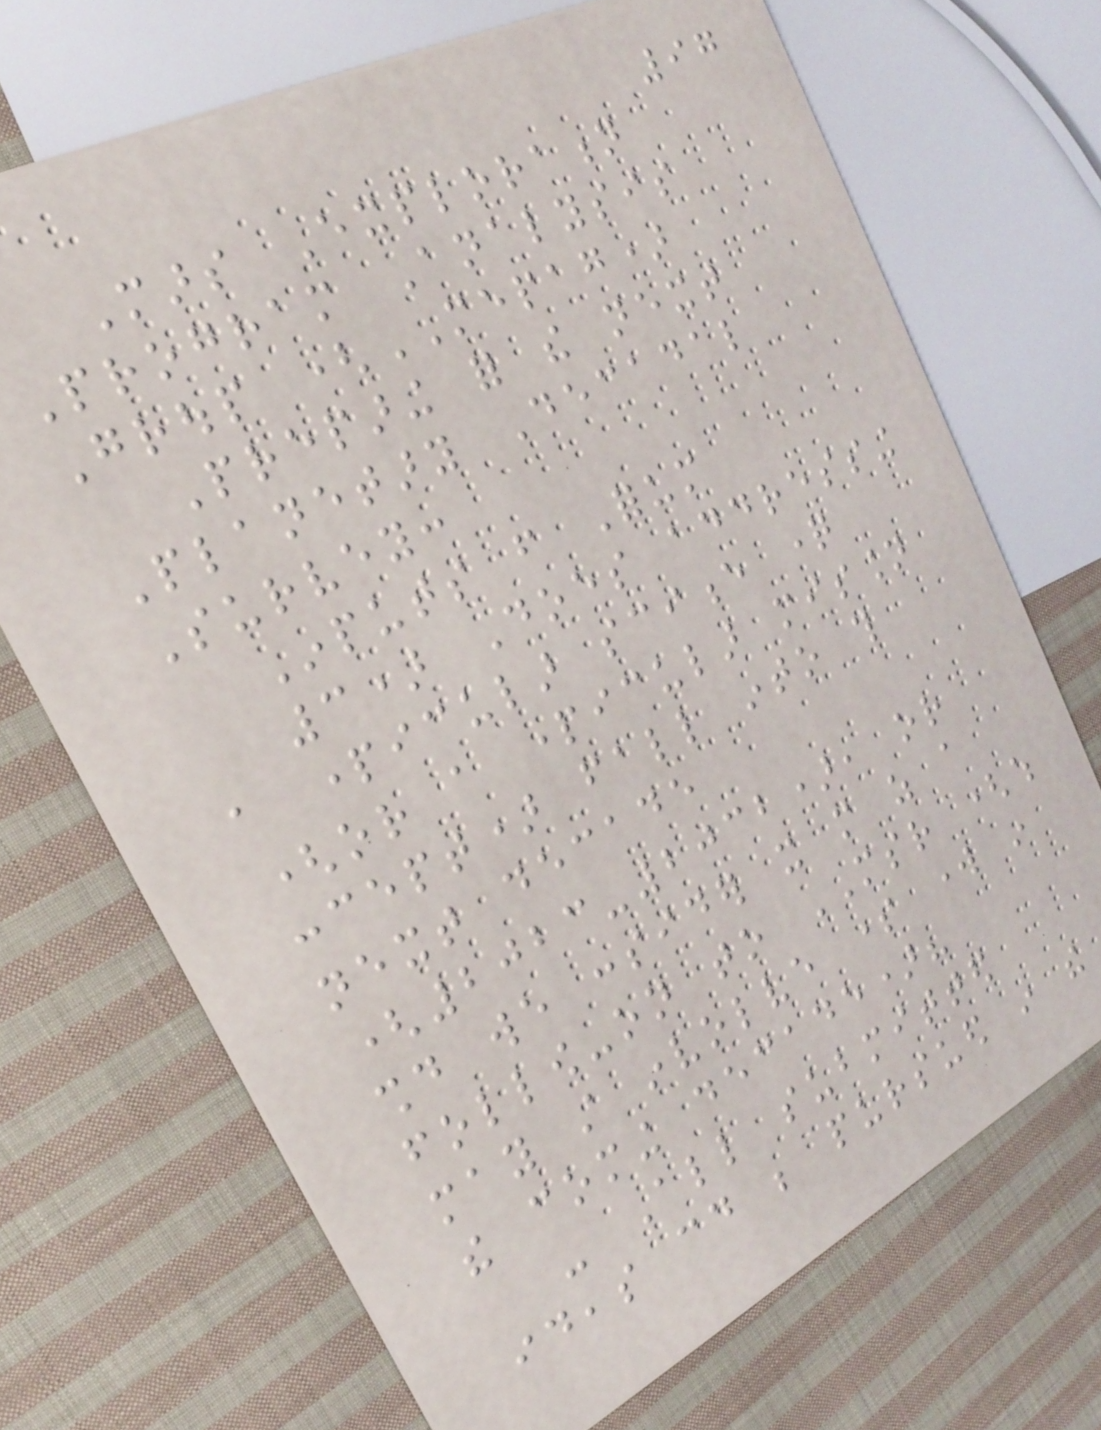97
Mars Exploration
Program Analysis
Group (MEPAG)
Preparing for the next
Planetary Decadal
Survey:
Inputs from Forum
3) Does addressing
a particular science question
(or a particular mission
concept) fall into this
next decade
(2023-2032), or
should we consider it more as a
follow-on to MSR (which
may still involve some work in
the coming decade)?
- All submitted
ideas could be pursued in the
